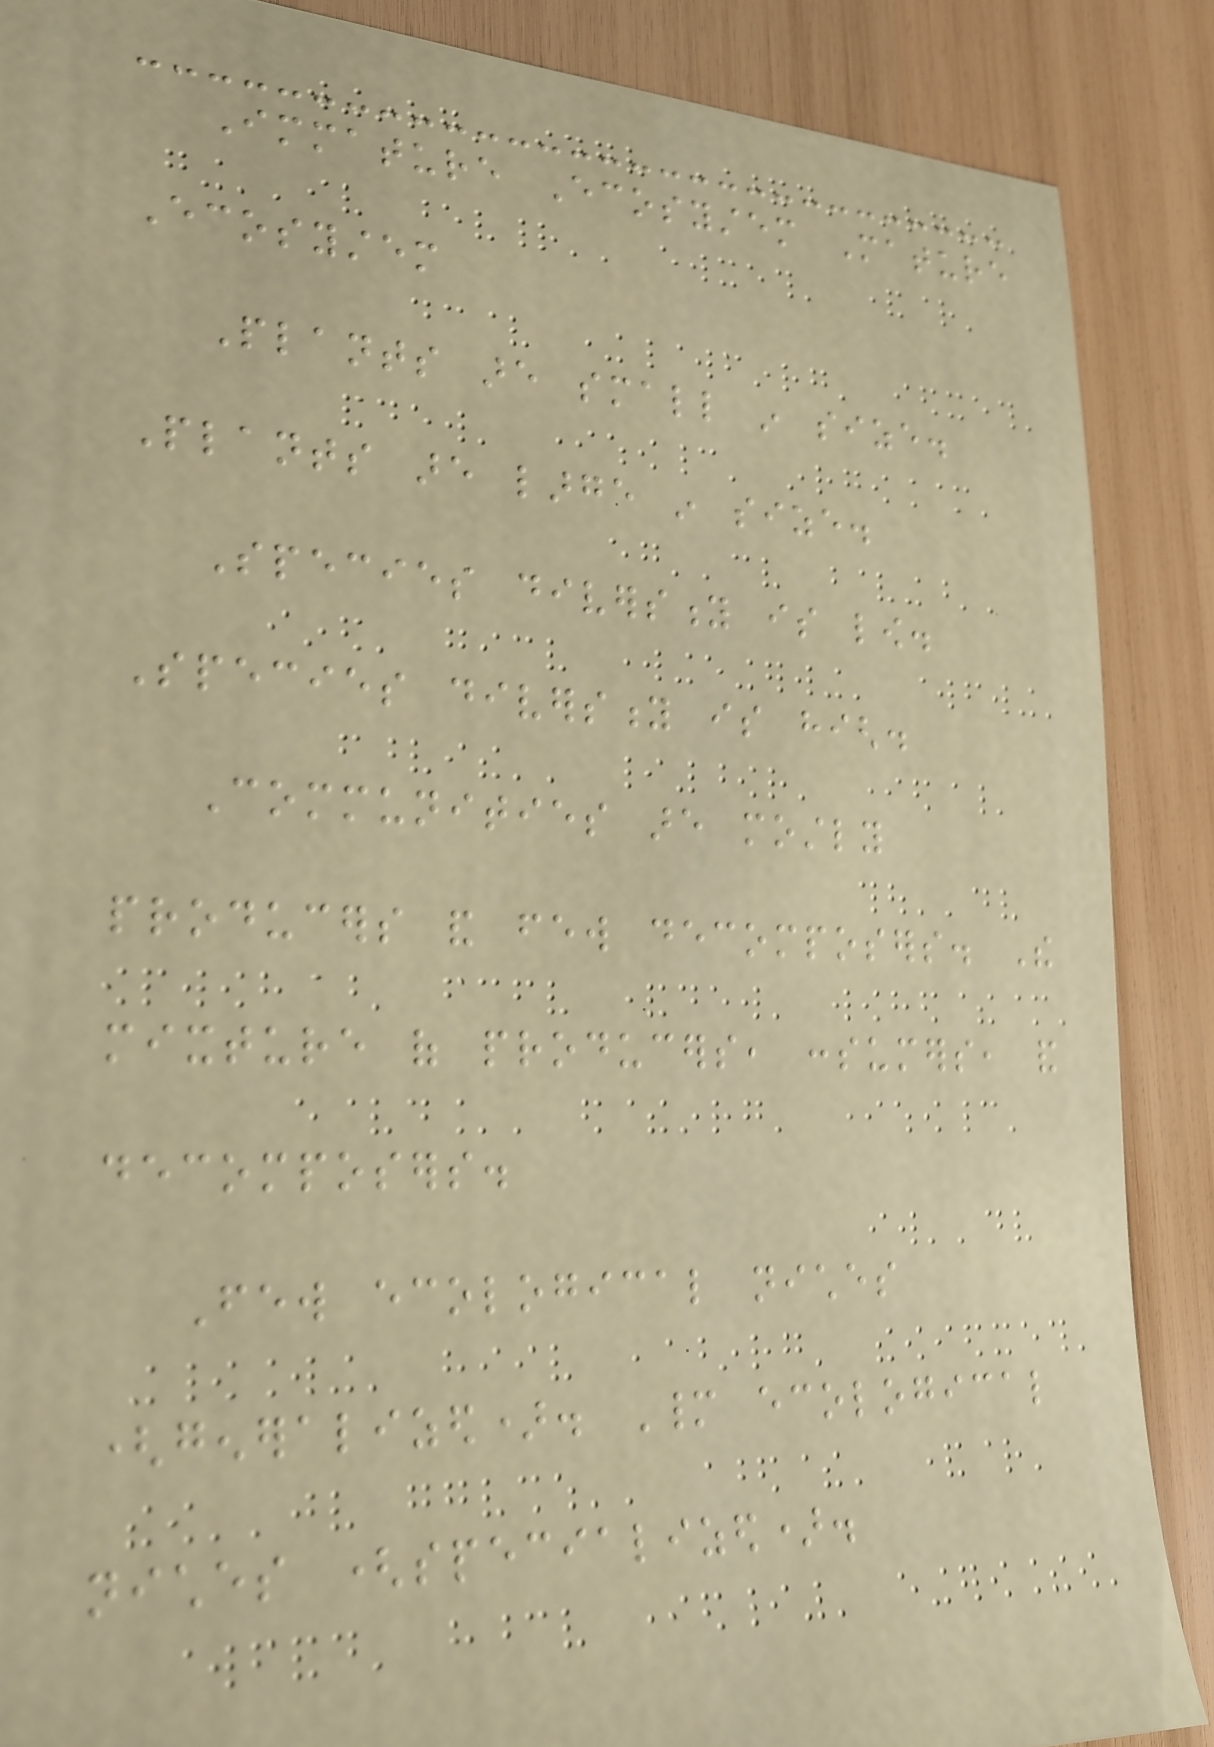Immature Ecosystem Mature
Ecosystem
Plants are small in size.
Plants are large in size.
Species diversity is low.
Species diversity is high.
Communities are mostly
producers and few decomposers. The
mixture of producers, consumers, and
decomposers.
Few ecological niches
(generalized). Many ecological
niches (specialized).
